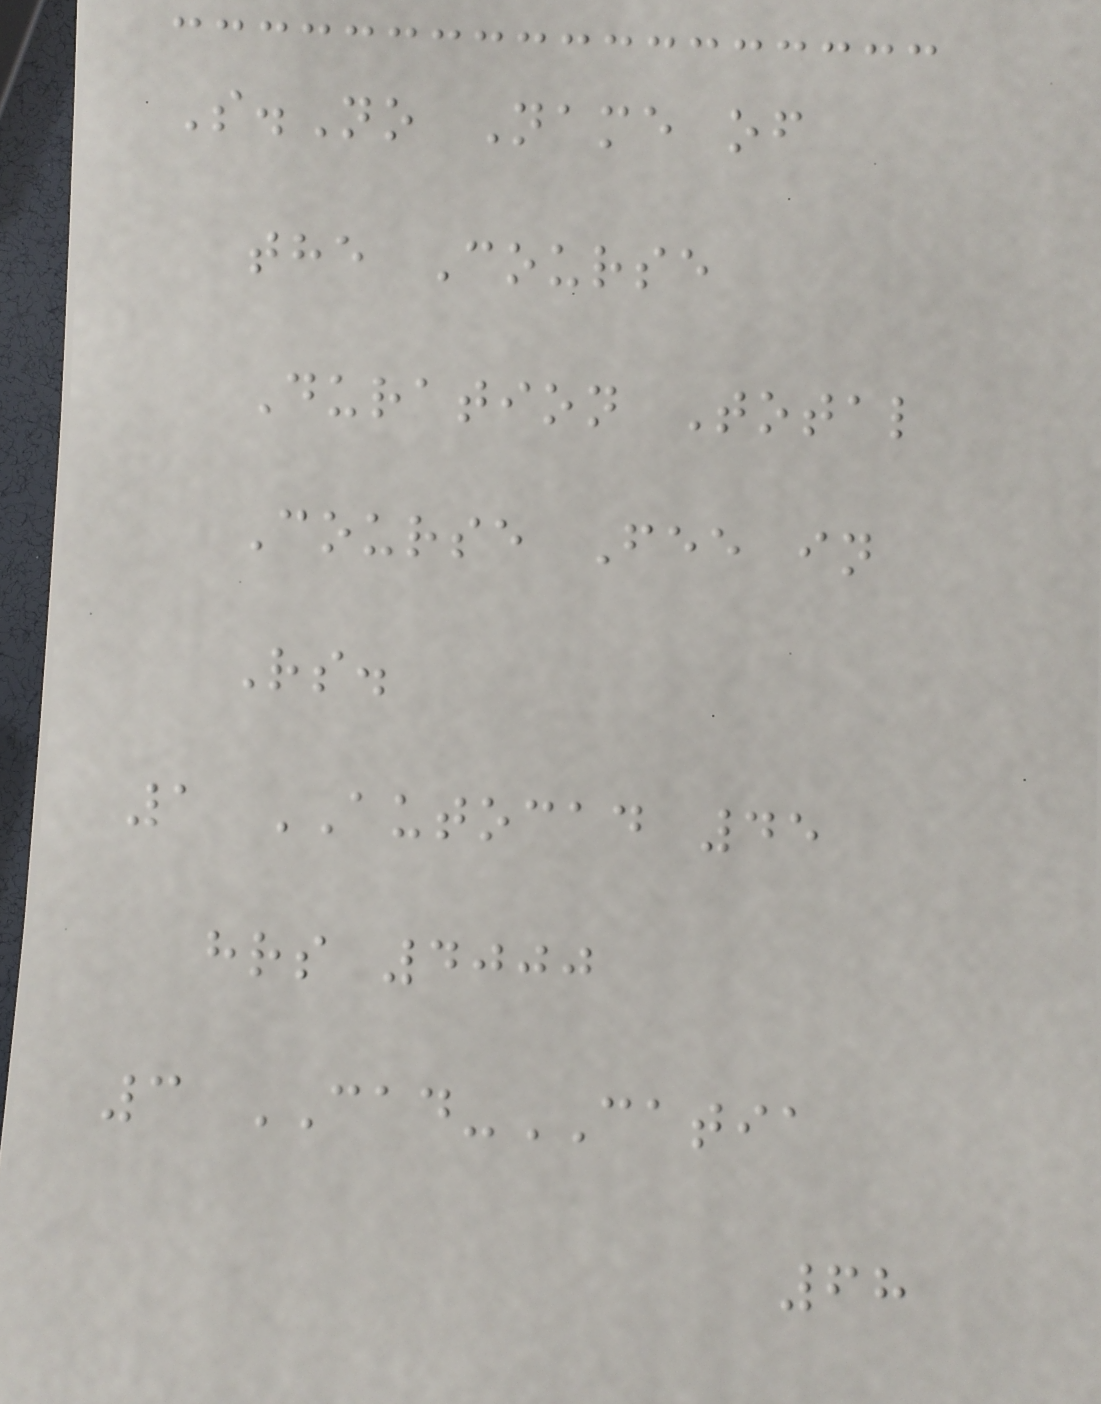S.No Name of
the Course
Duration Total
Course Fee in
Rs.
1 AUTOCAD 45
hrs 4000
3 CAD-CATIA
68
